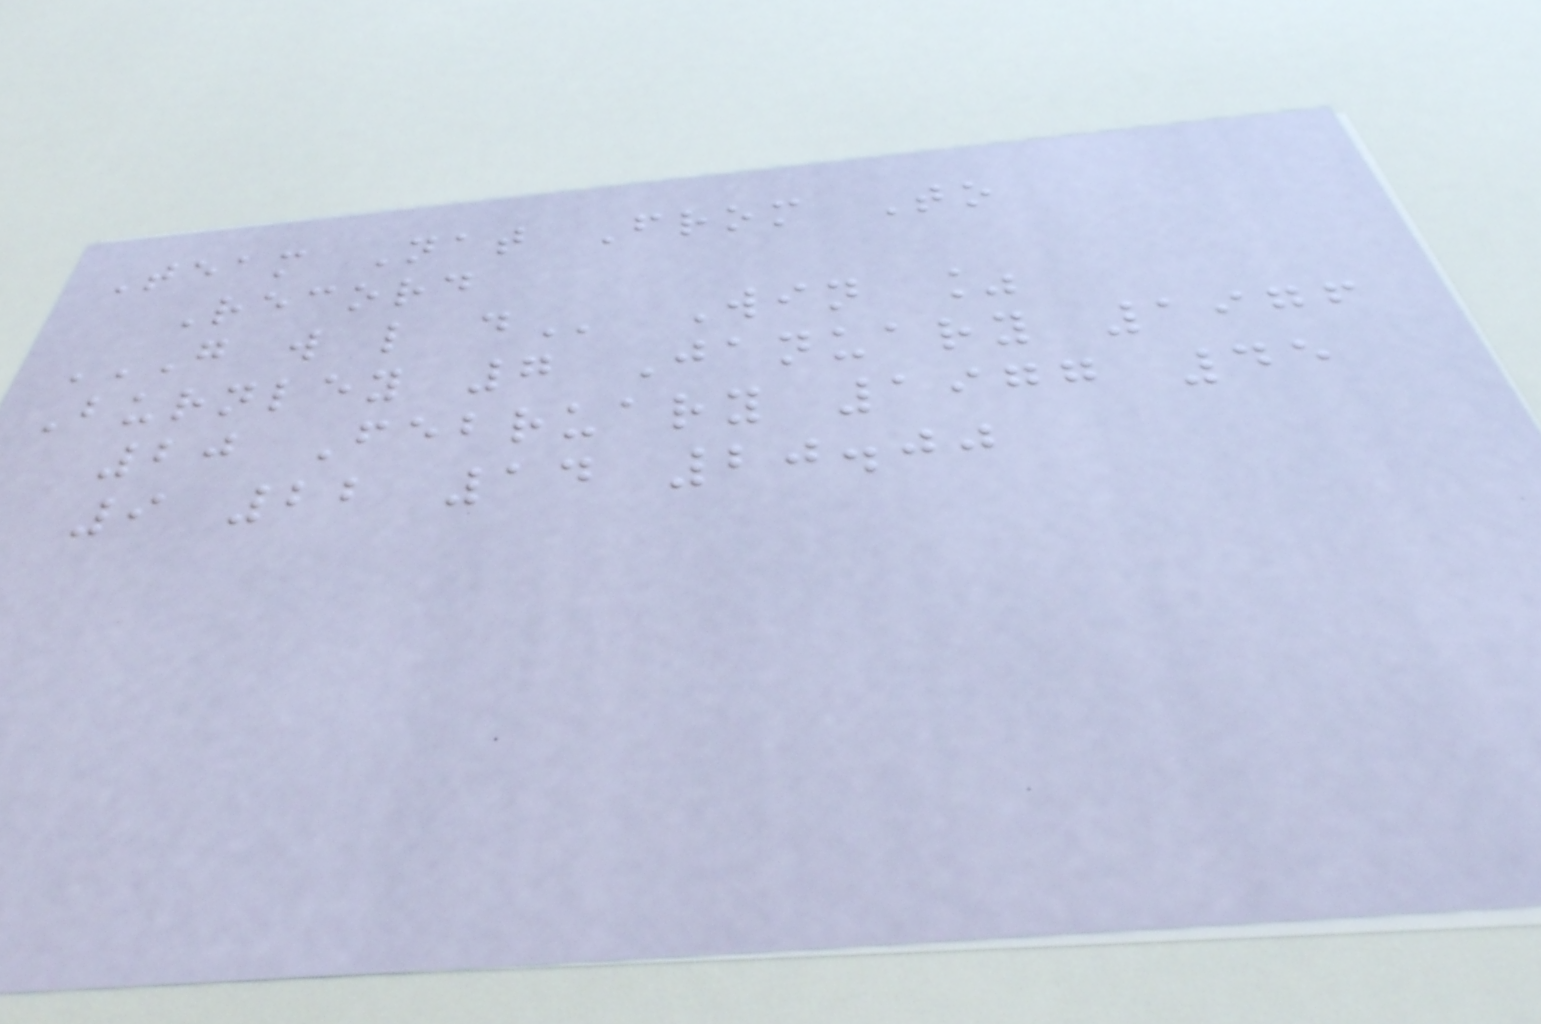Team Nat From To
Record
G W L D Win %
Burnley 7 January 1976
20 February 1977 45
9 22 14 20.00
